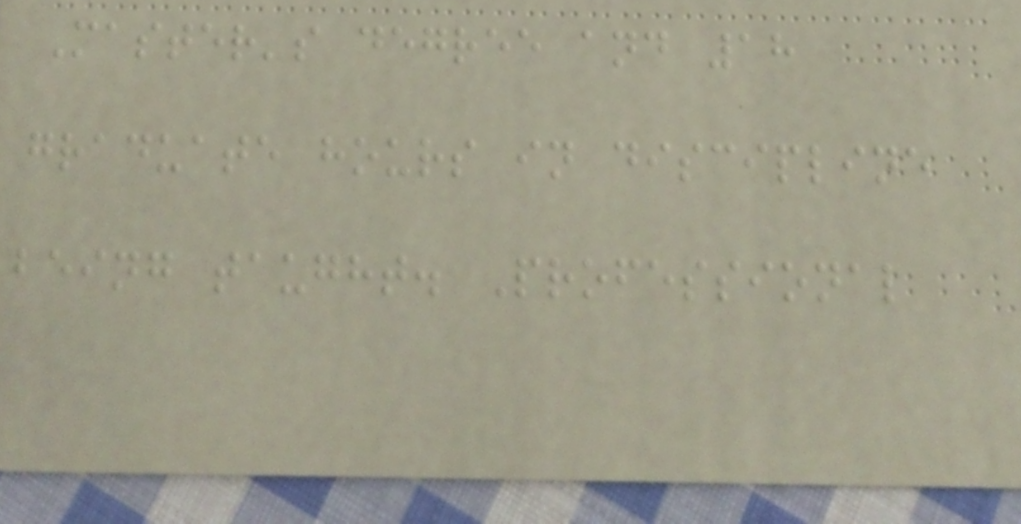Master's degree and 18
graduate hours in discipline
being taught. Professional
